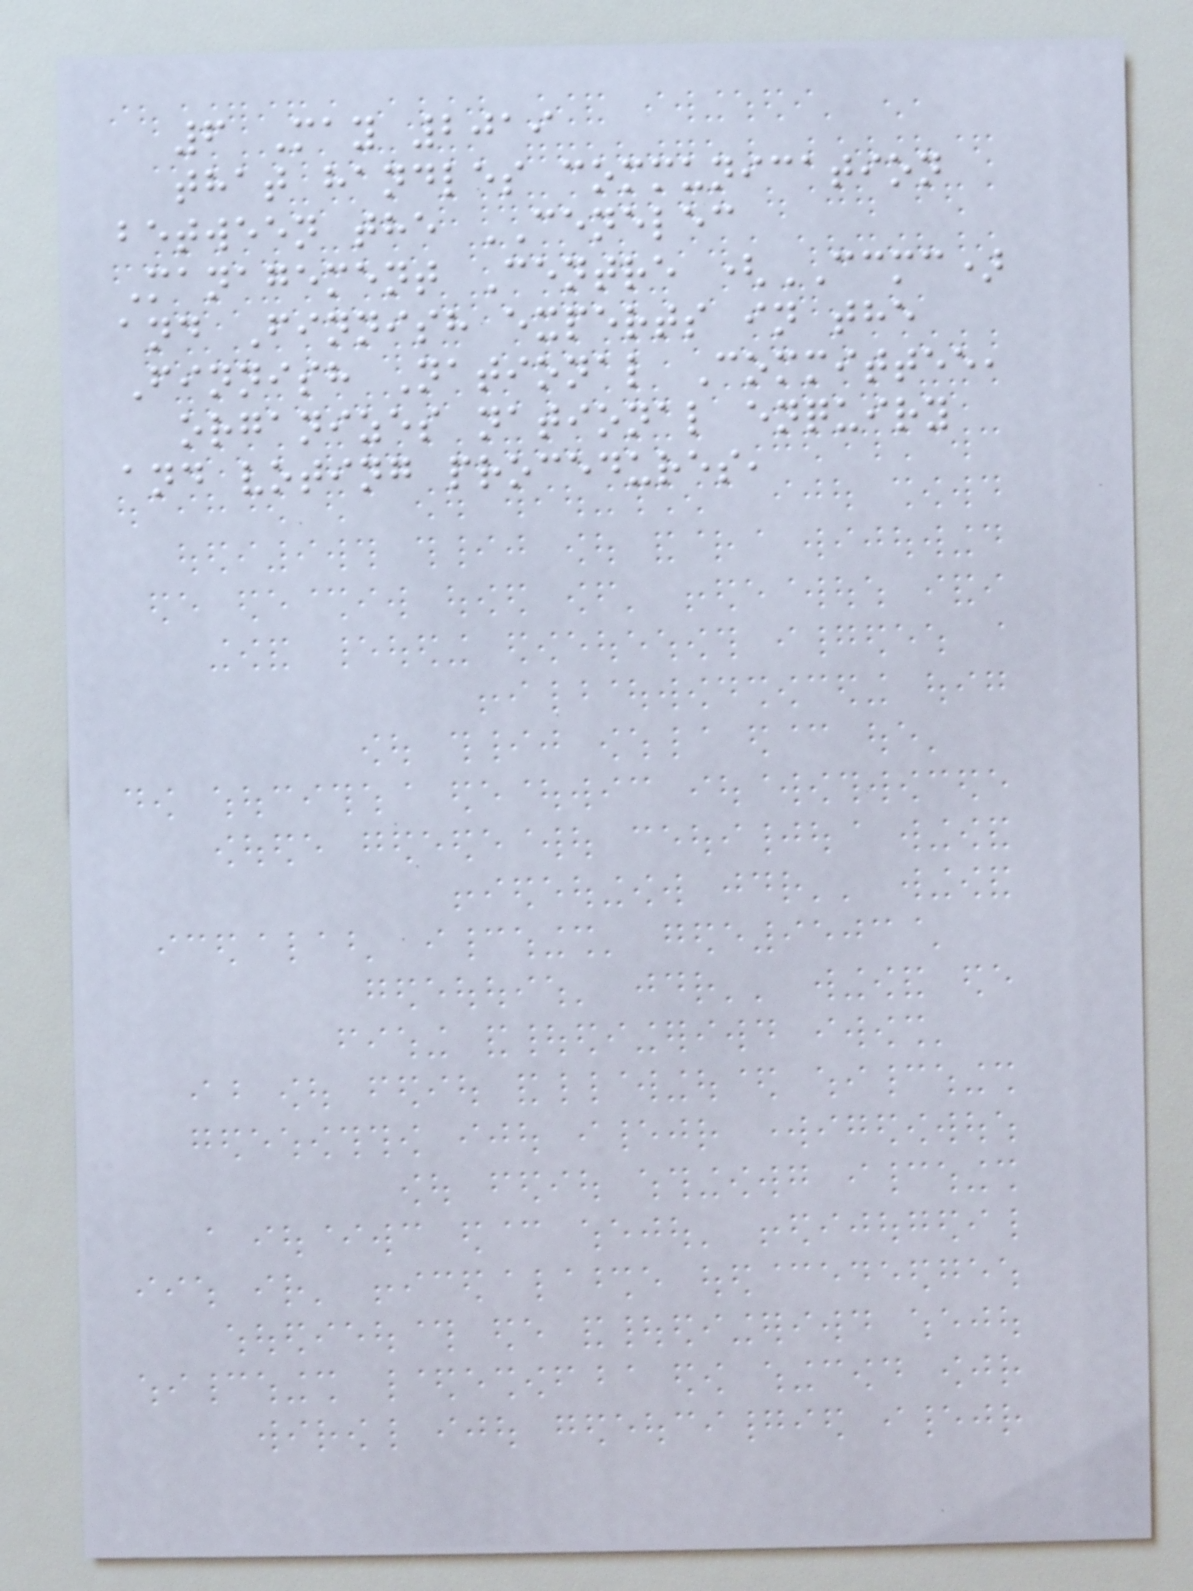6 May 2019
that handles communication
between the CENELEC
Management Centre (CCMC)
and Finnish experts in the
Finnish National Committee,
organizes national enquiry
and voting procedures,
